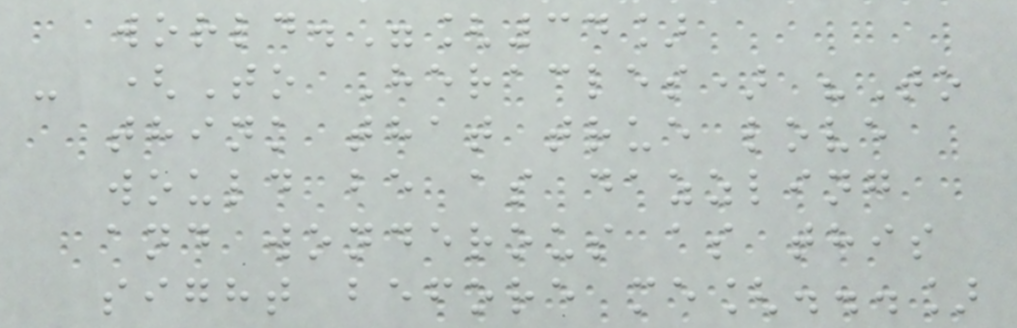world."[34]
- (To Heracles) "To
think that true love
would be as dazzling
and wonderous as this
sight before me[...]
